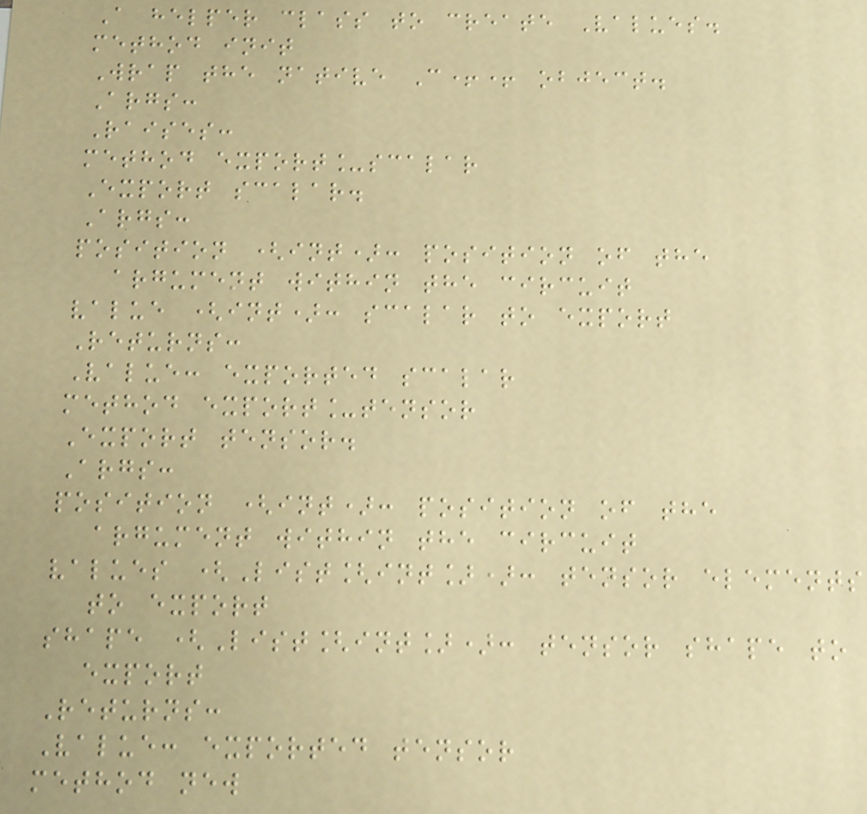A helper class to create Values.
method init
Wrap the native C++ object.
Args:
Raises:
method export_scalar
Export scalar.
Args:
position (int): position of the
argument within the circuit
value (int): scalar to export
Returns:
Value: exported scalar
method export_tensor
Export tensor.
Args:
position (int): position of the
argument within the circuit
values (List[int]): tensor elements
to export
shape (List[int]): tensor shape to
export
Returns:
Value: exported tensor
method new
